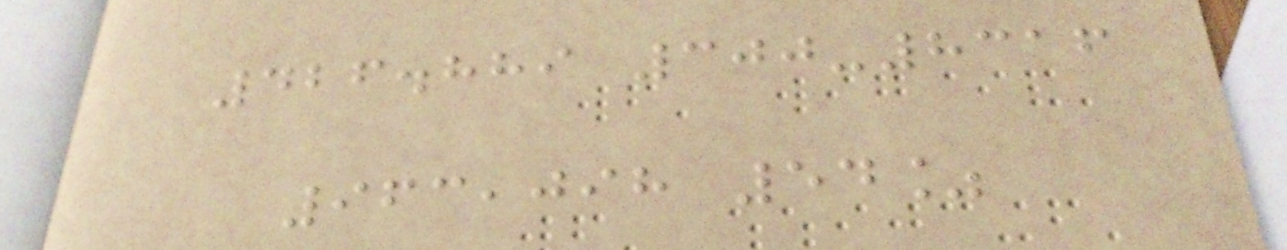426.889 300-8316
963,098 54%
